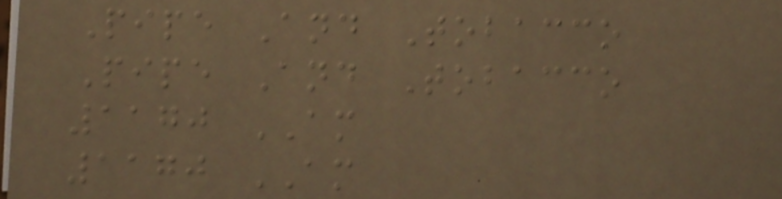Pipe And Tobacco
Pipe And Tobacco
1170 AM
1170 AM
